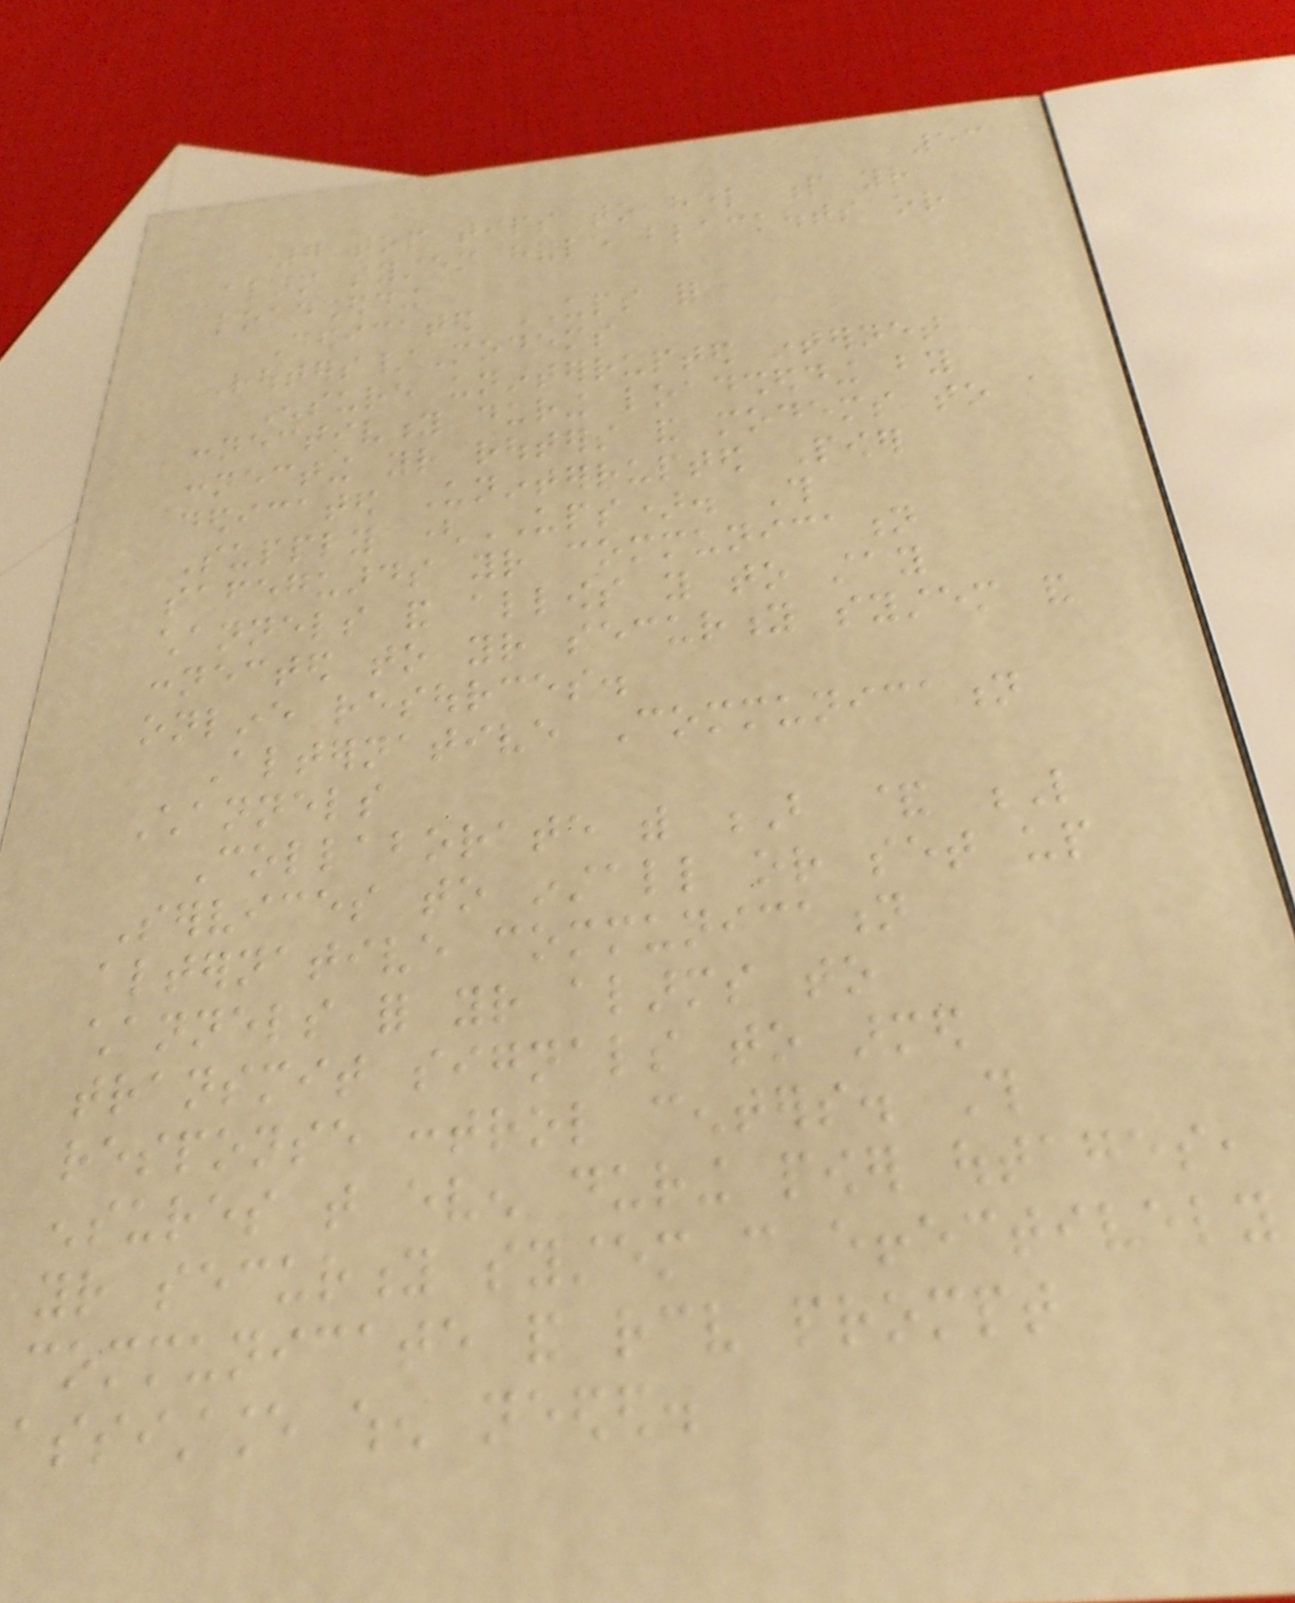53
7 top tips to hel p your
alarm system handle blackouts or
loadshedding
Dedicated UPS for
Routers/Modems
Ensure uninterrupted internet
connectivity during loadshedding by
connecting your routers and modems to a
dedicated Uninterrupted Power
Supply (UPS). This
safeguards your communication
channels and allows you to stay
connected to your security system and
online resources.
Alternative Communication
Channels
Collaborate with B & L
Services to install or set up
alternative communication
channels for your alarms to
transmit signals to armed
response control centers. This
ensures that even during power outages,
your security system can effectively
communicate and receive prompt
assistance when needed.
